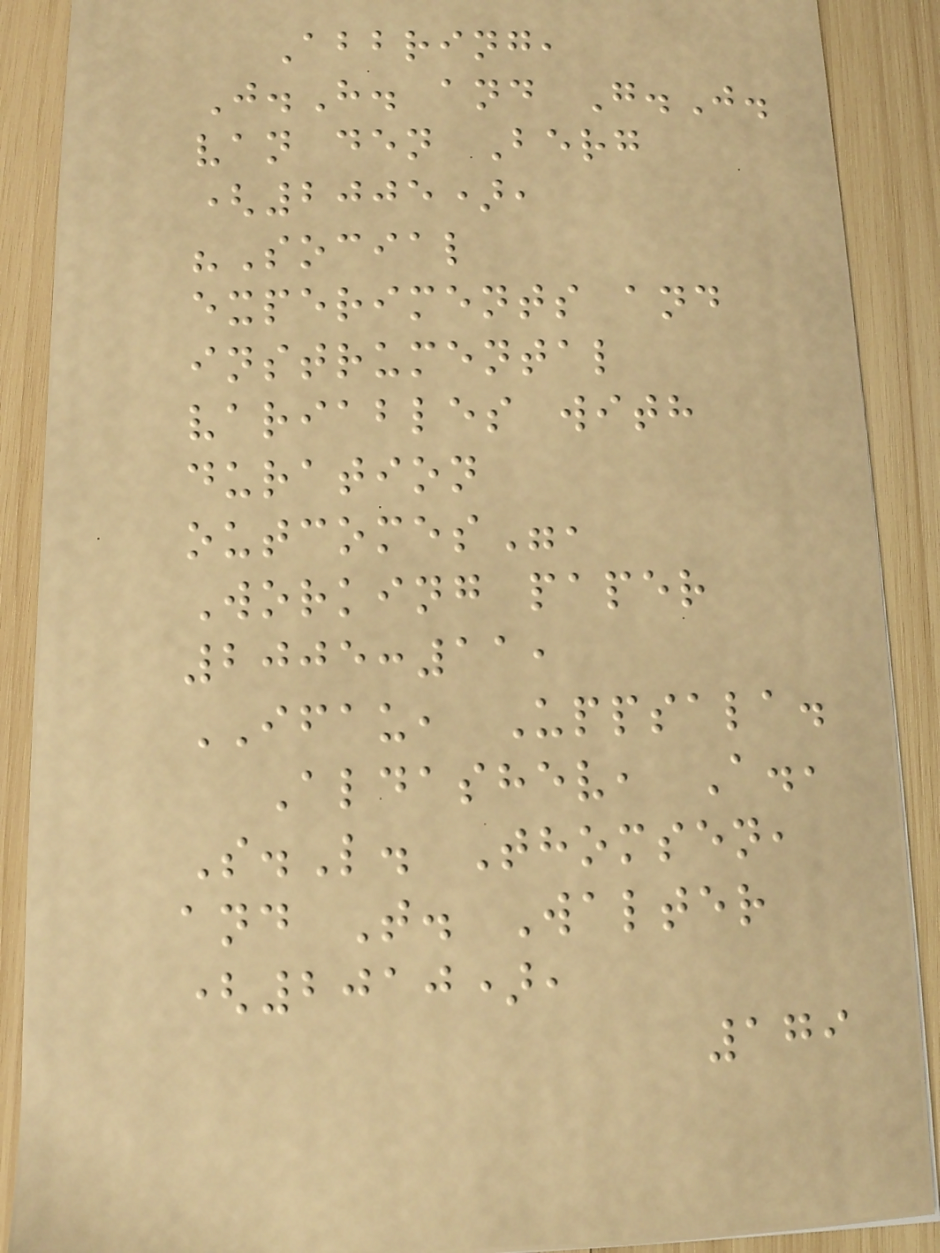Abbring,
J.H. and G.J.
van den Berg
(2005),
"Social
experiments and
instrumental
variables with
duration
outcomes",
Working paper
2005:11,
IFAU, Uppsala.
Aldashev, A.,
S.L. Thomsen,
and T. Walter
(2010),
179
